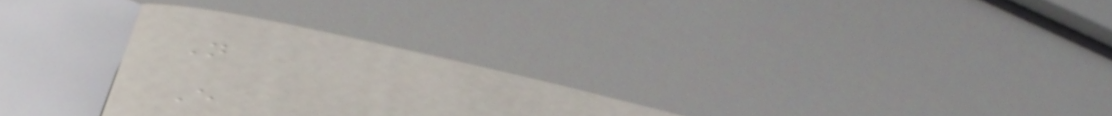N
E
